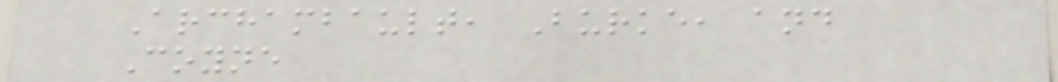Archambault, Burke, and
Coyne
